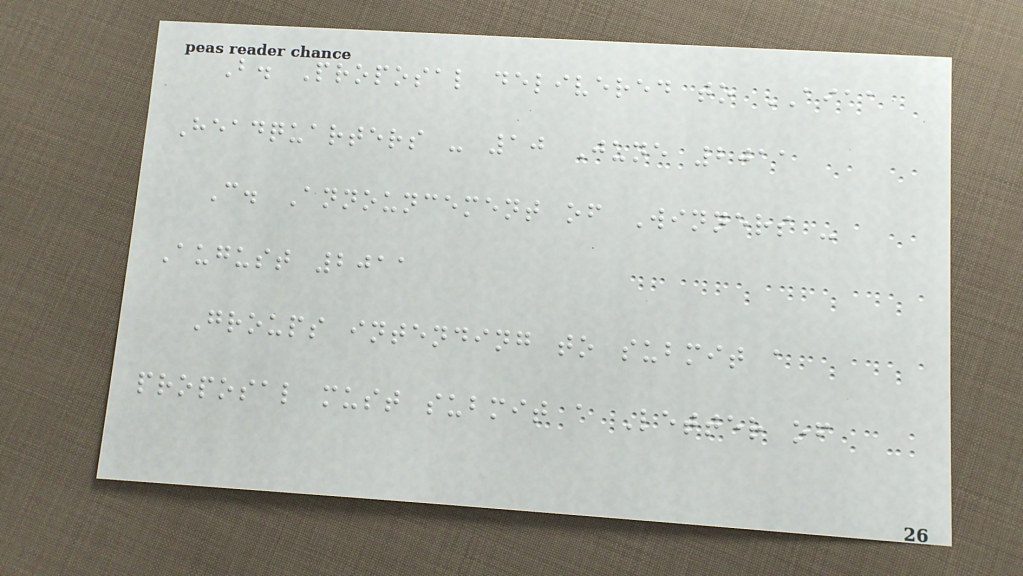B. Proposal delivered to AIAA
Headquarters - 10 June 2011
C. Announcement of Winners -
August 2011
Groups intending to submit a
proposal must submit a Letter of
